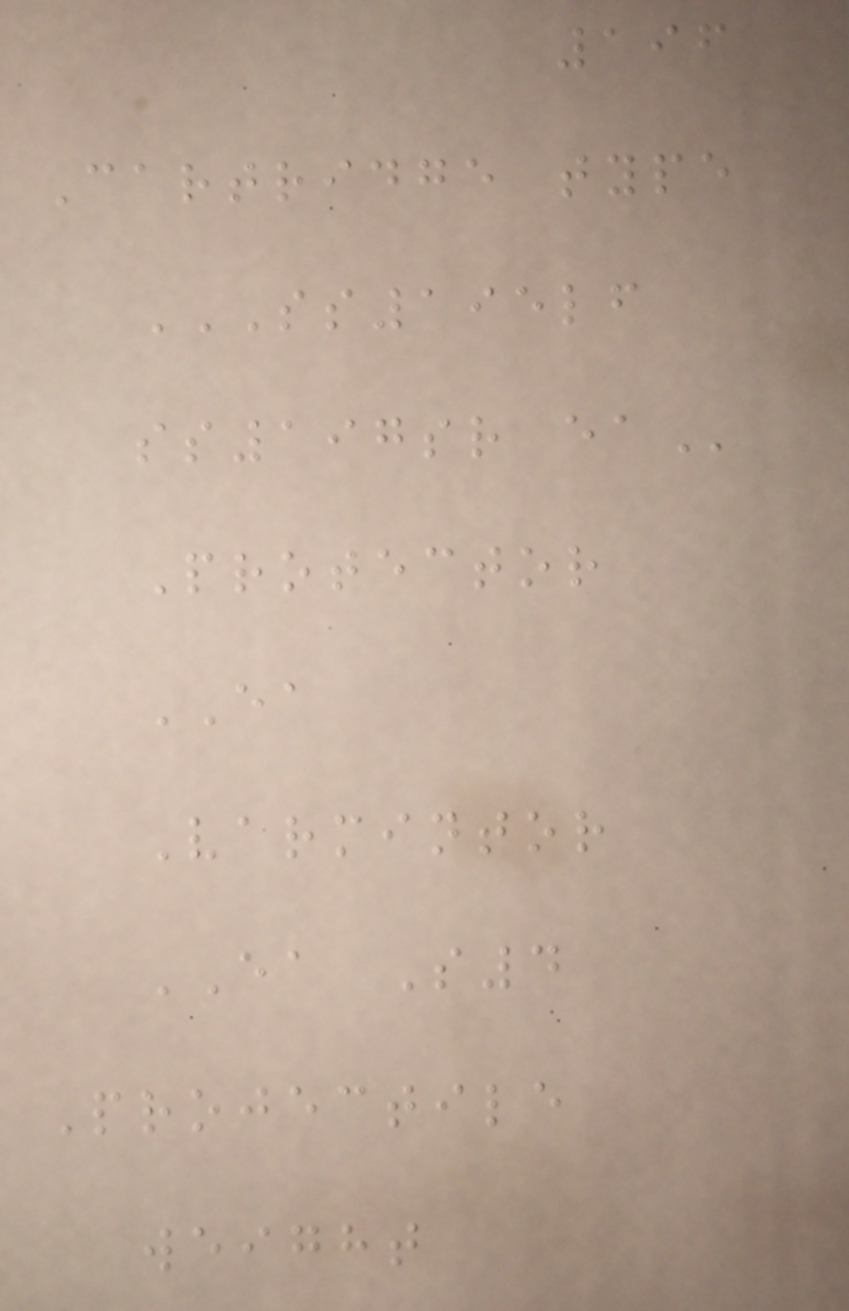196
Cartridge type
SS195LF
SS197SR EA
Protector
EA
Varmintor
EA S4
Projectile
weight
